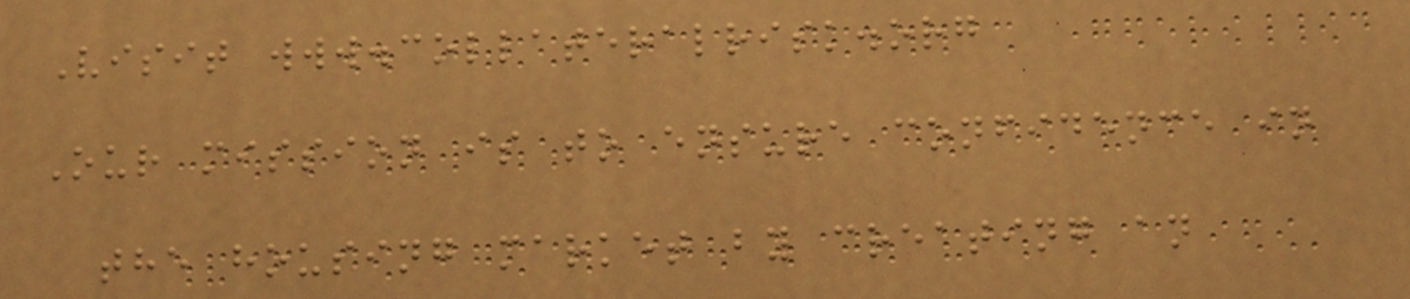Visit www.collateralrisk.org
Our mission is to ensure confidence in
the housing market by creating an
